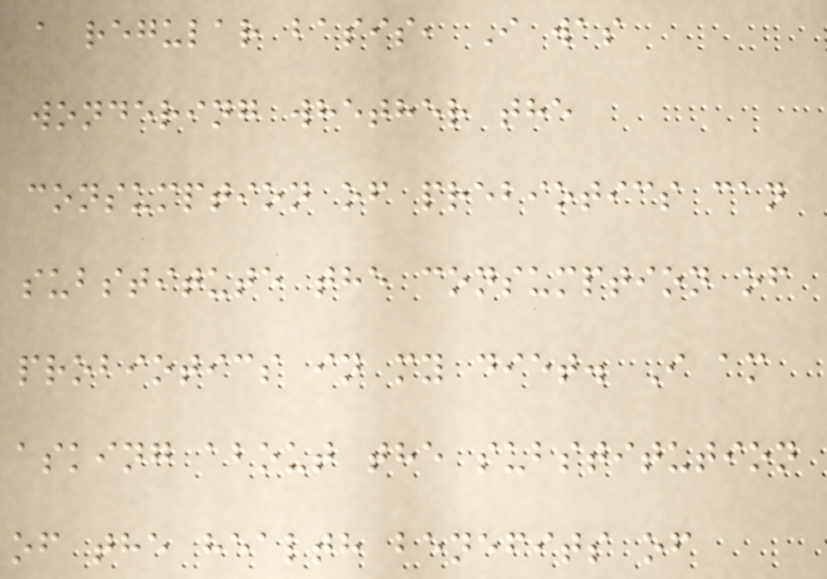a regular basis, I was
wondering whether the
consumption of prebiotics can
substitute the consumption of
probiotics in my diet. I am
asking about the substitution
of the health benefits of
